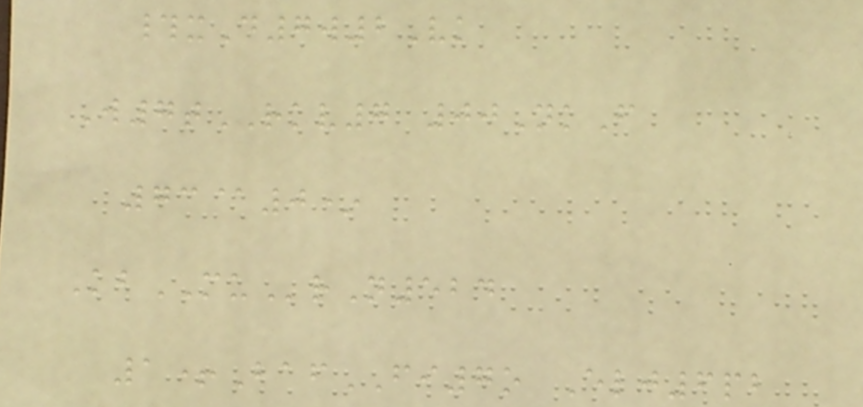#xD7w2Vk
W7tRKV7 00NkF
73@0*
KbMUrN524
1+BafFI7o Elj6pb
